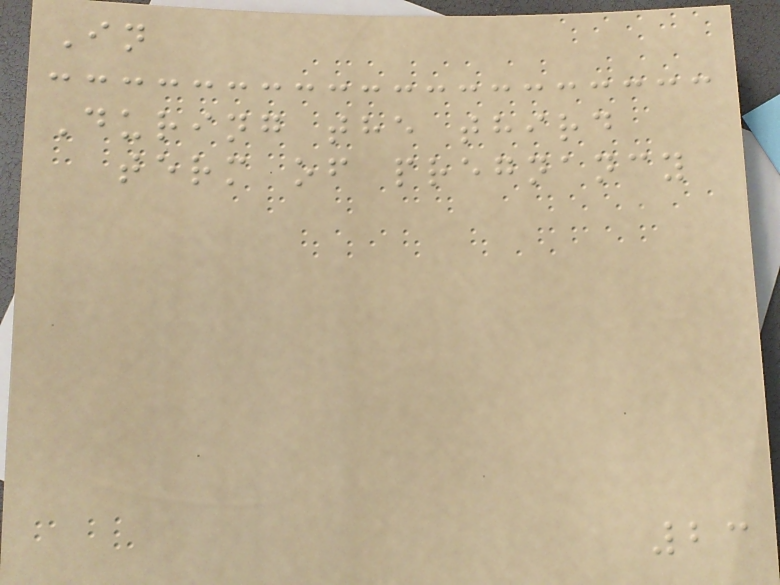In
During the third
term of pregnancy
23
